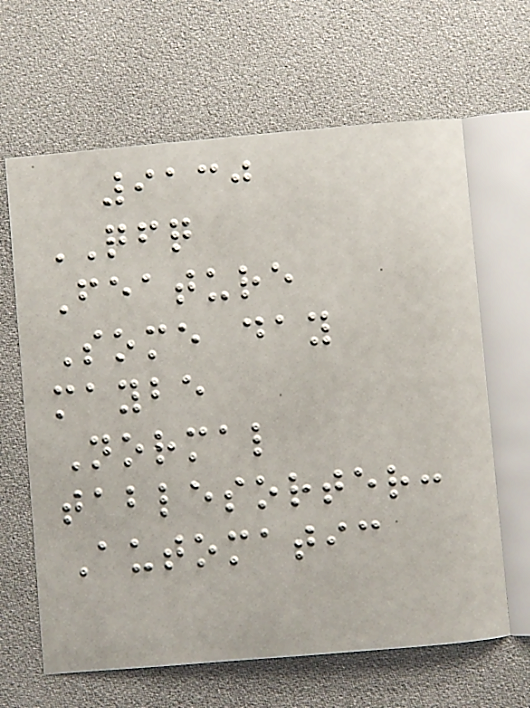9130
QFQ
Feature
Some day
maybe
Normal
tablesorter:
Automatic
